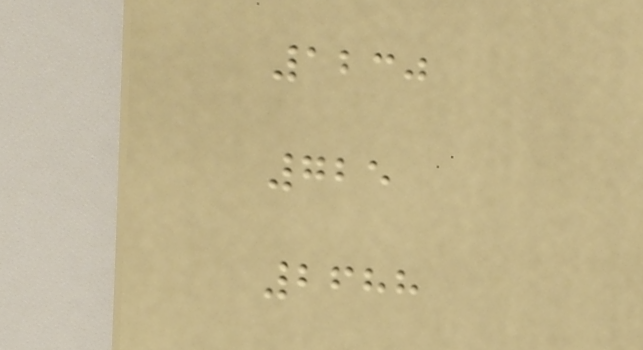1230
725
2688
